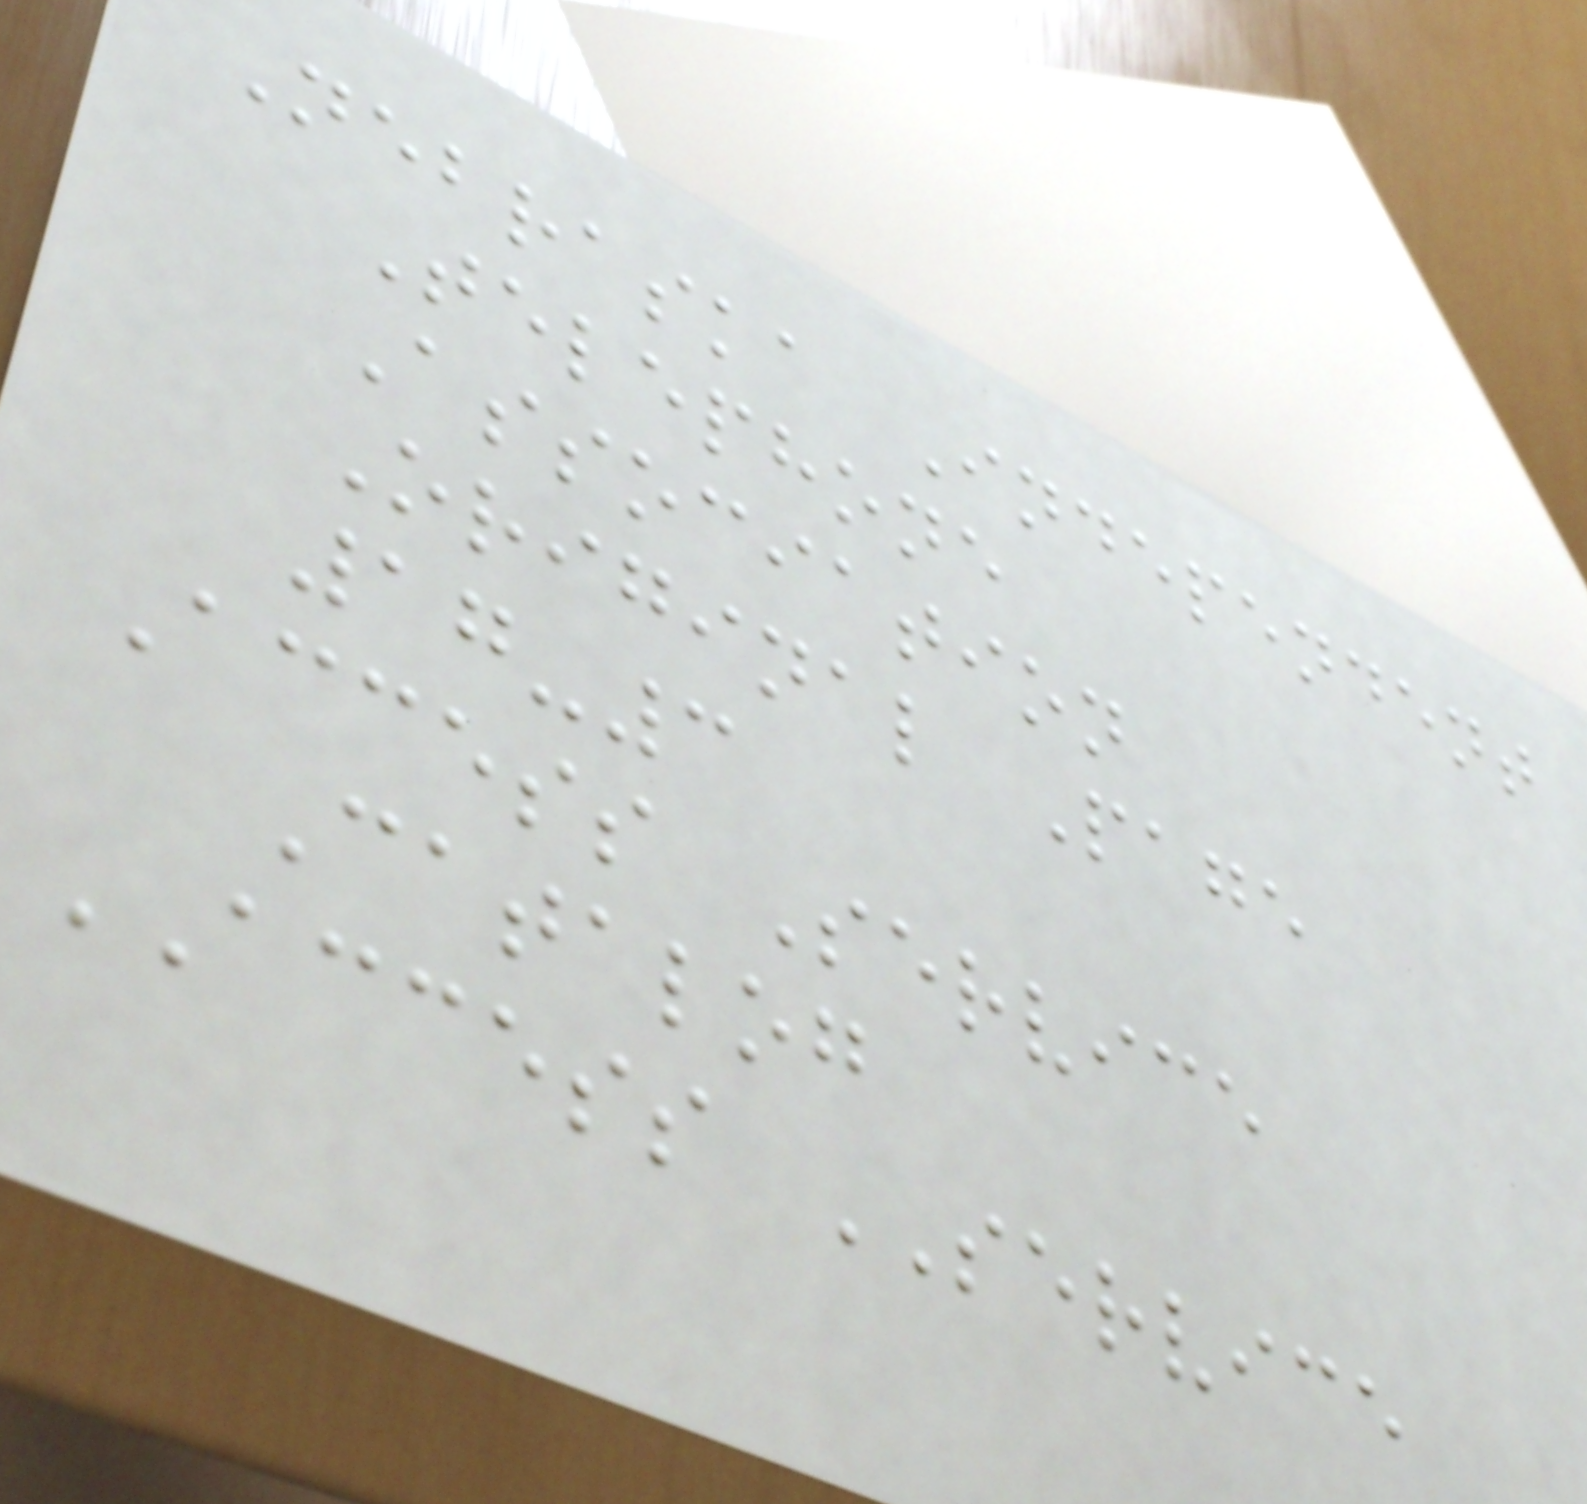Nebraska Independent
Telephone
Association
Original Page
17-3
Access Service
Catalog
ACCESS SERVICE
